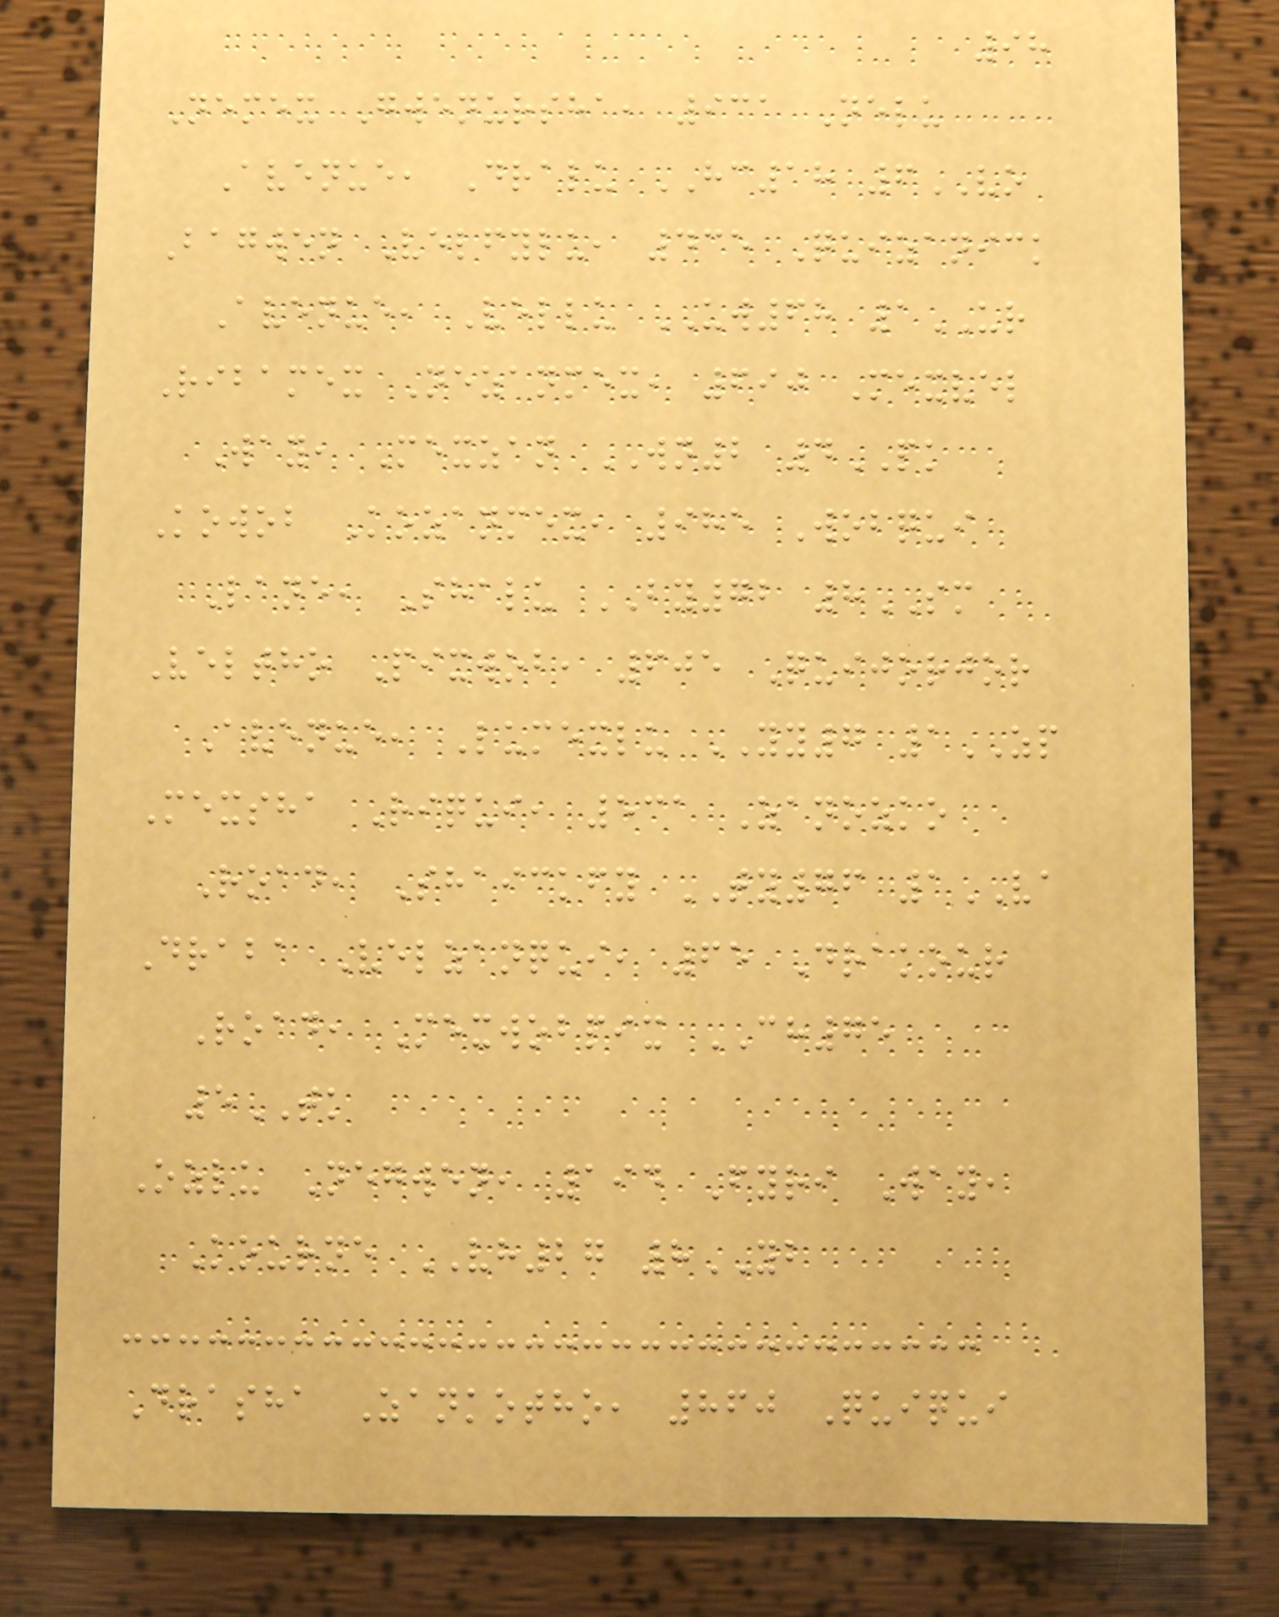98
Nemex Gwenursha, 931 Nelu
Avenue, Dralu HC18 6VO
Bagwen Velfylu, 435 Quizanick
Avenue, Vellu UW68 1UR
Ribamex Nezanmex, 690 Mexvel
Way, Mexzan WN2 4PK
Kowob Kozanmex, 985 Wobqui
Lane, Shalu BY72 8SM
Veltho Pixwob, 605 Quijorjor
Avenue, Lumexlu YY7 1ZP
Mexsha Riqui, 531 Zanozko
Road, Shaickfy TY76 1VA
Draba Velzanqui, 65 Drakour
Road, Mexwobpix CH75
5TK
Ozlu Negwen, 194 Fyri Way,
Kourne VH27 8YB
Drasha Zankotho, 860 Quiqui
